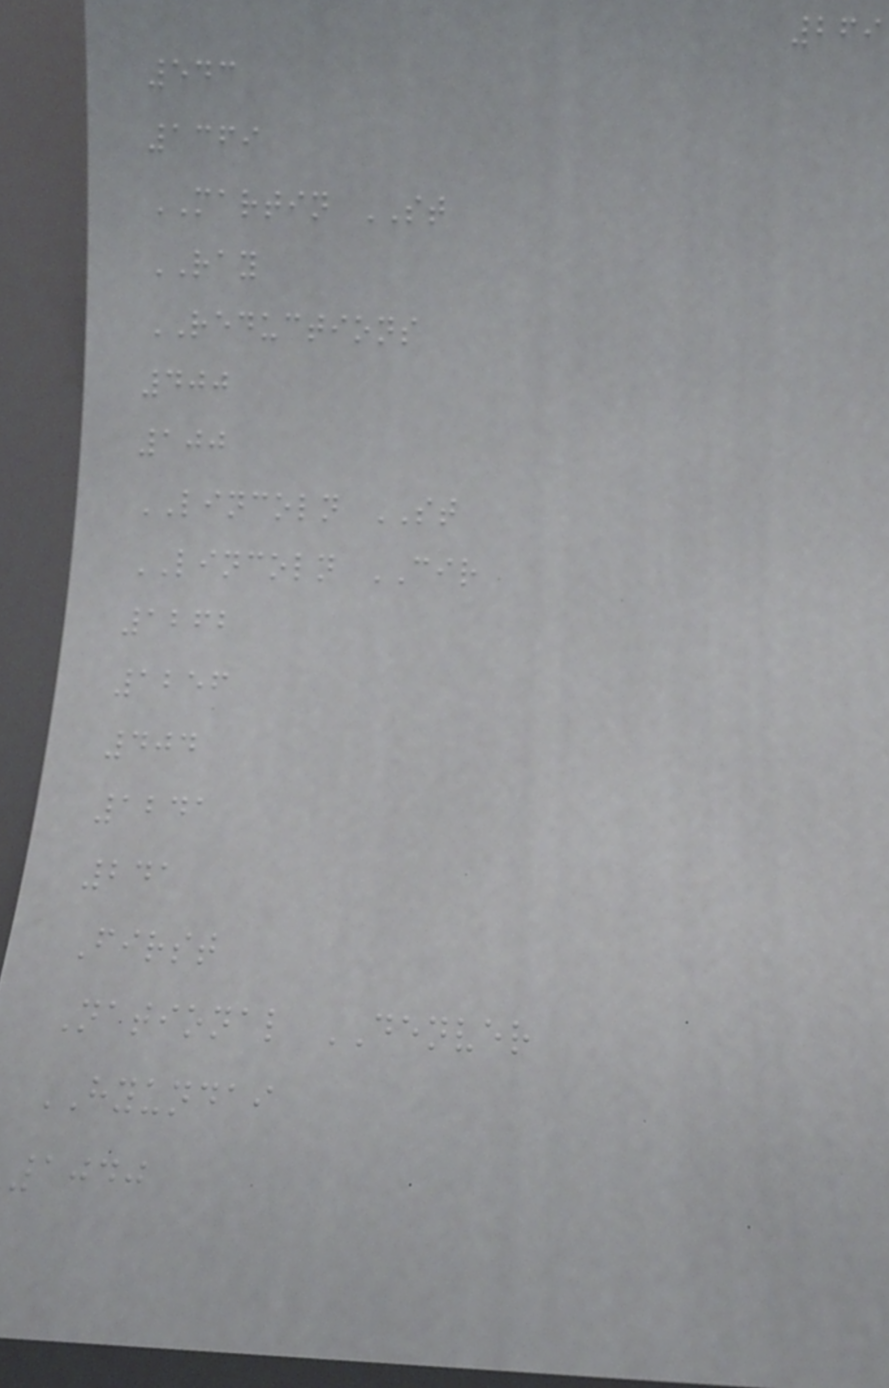269
543
1369
MARTIN ST
RAY
REDUCTIONS
400
100
LINCOLN ST
LINCOLN CIR
1262
1256
404
1241
241
First
National DENVER
HYUNDAI
1040
